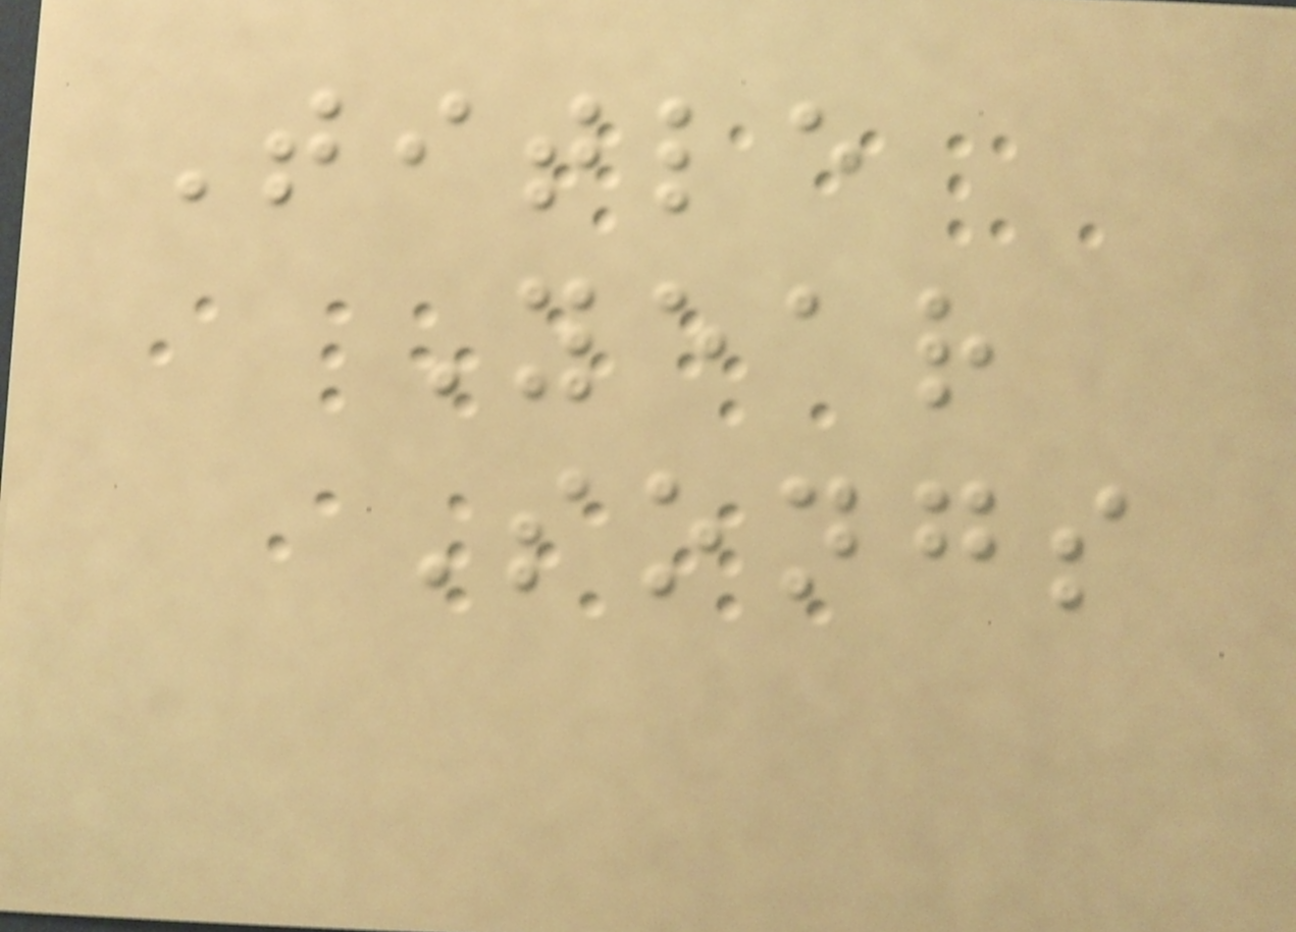Title
Year
Songs
